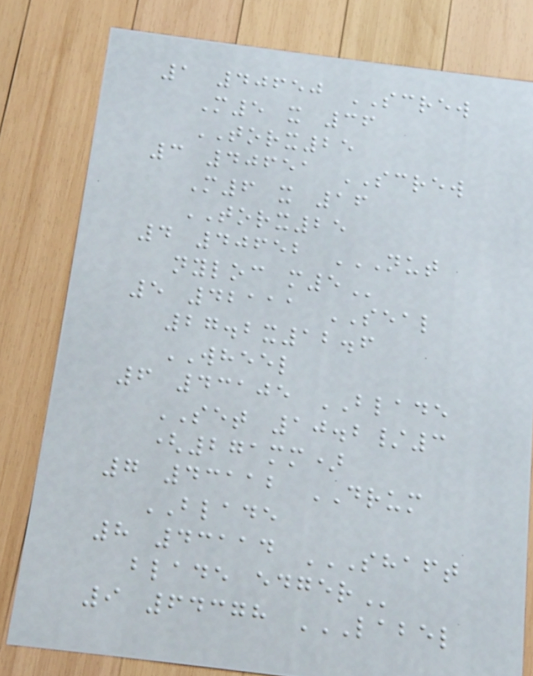1 40650 SCREW
M5 x 36
TORX25
3 40651 SCREW
M6 x 16
TORX25
4 40652 NUT
NYLOC M5
5 42111 SEAL
27.2x12.6
WHEEL
6 43105 BLADE
SET 10.2/3
(271mm)
7 43112 DRUM
BLADE
8 43114 SHAFT
BLADE EDGER
9 64378 LABEL
